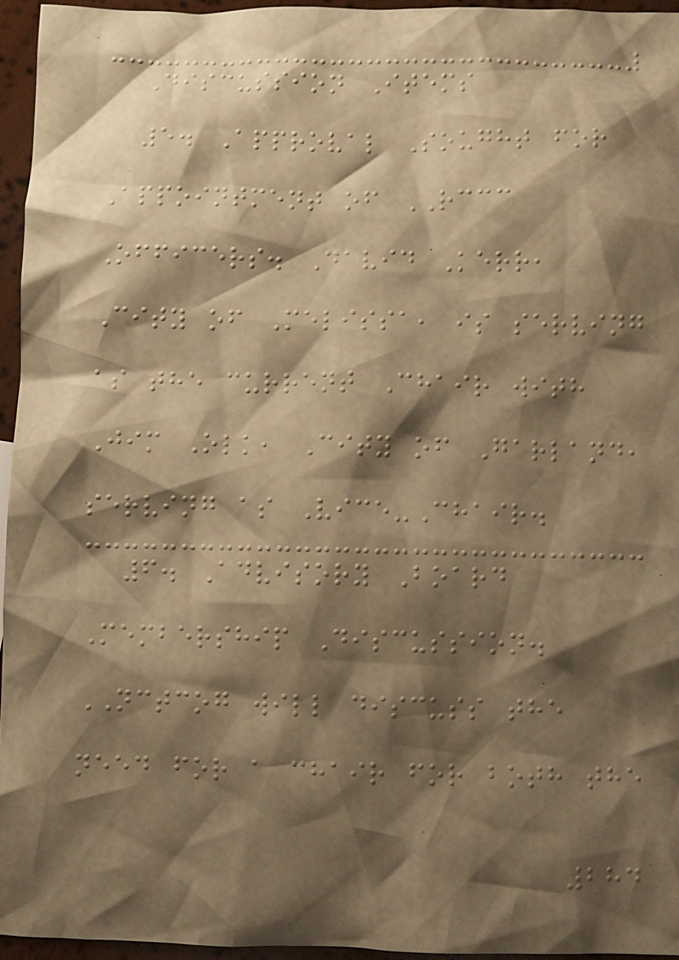Discussion Items
5. Approval Sought for
Appointment of RCCC
Officers. David Kerr,
City of Melissa, is serving
as the current Chair with
Jim Olk, City of Garland,
serving as Vice-Chair.
6. Advisory Board
Membership Discussion.
NCTCOG will discuss the
need for a chair for both the
284
